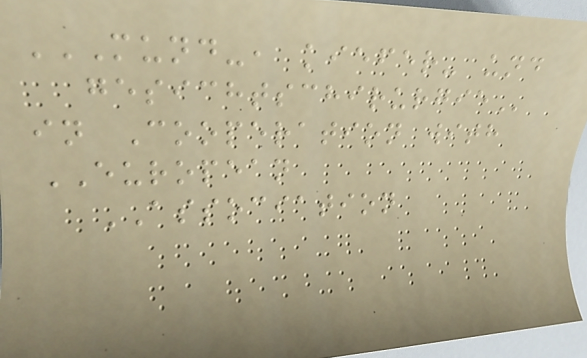MUND-, KIEFER- UND
GESICHTSCHIRURGIE
in Cooperation with
EUROPEAN
ASSOCIATION
